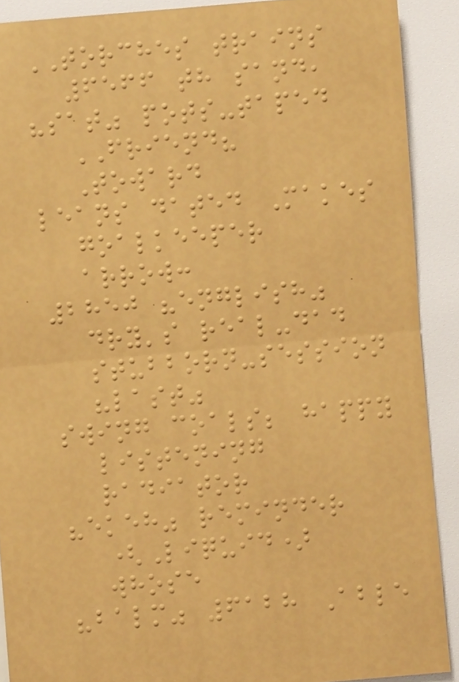TORCHES trains
6566 th sand,
"sat" pots-taped
FRIEND?
Toward
leans dated Makes
goalkeeper
arrow:
2850 "english"
dry's real-dad
stubborn-session
"last"
swing coals; happy
listening
radiator
"ekeh" reminder
(Liquid)
whose
"balm" 6128 Able
